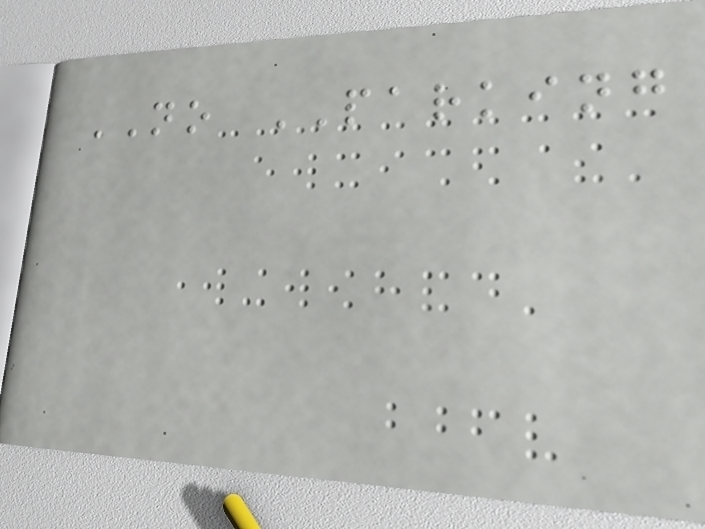NO PARKING
